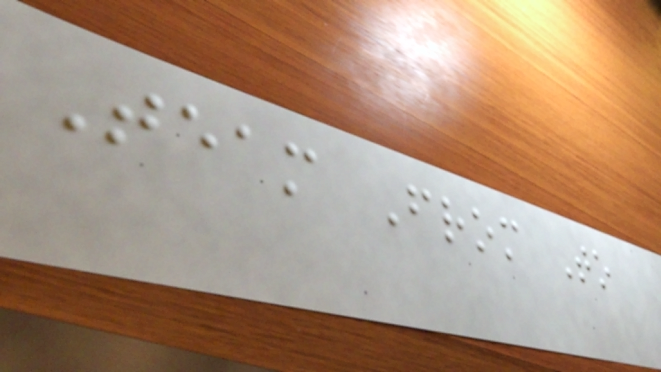Team From To
